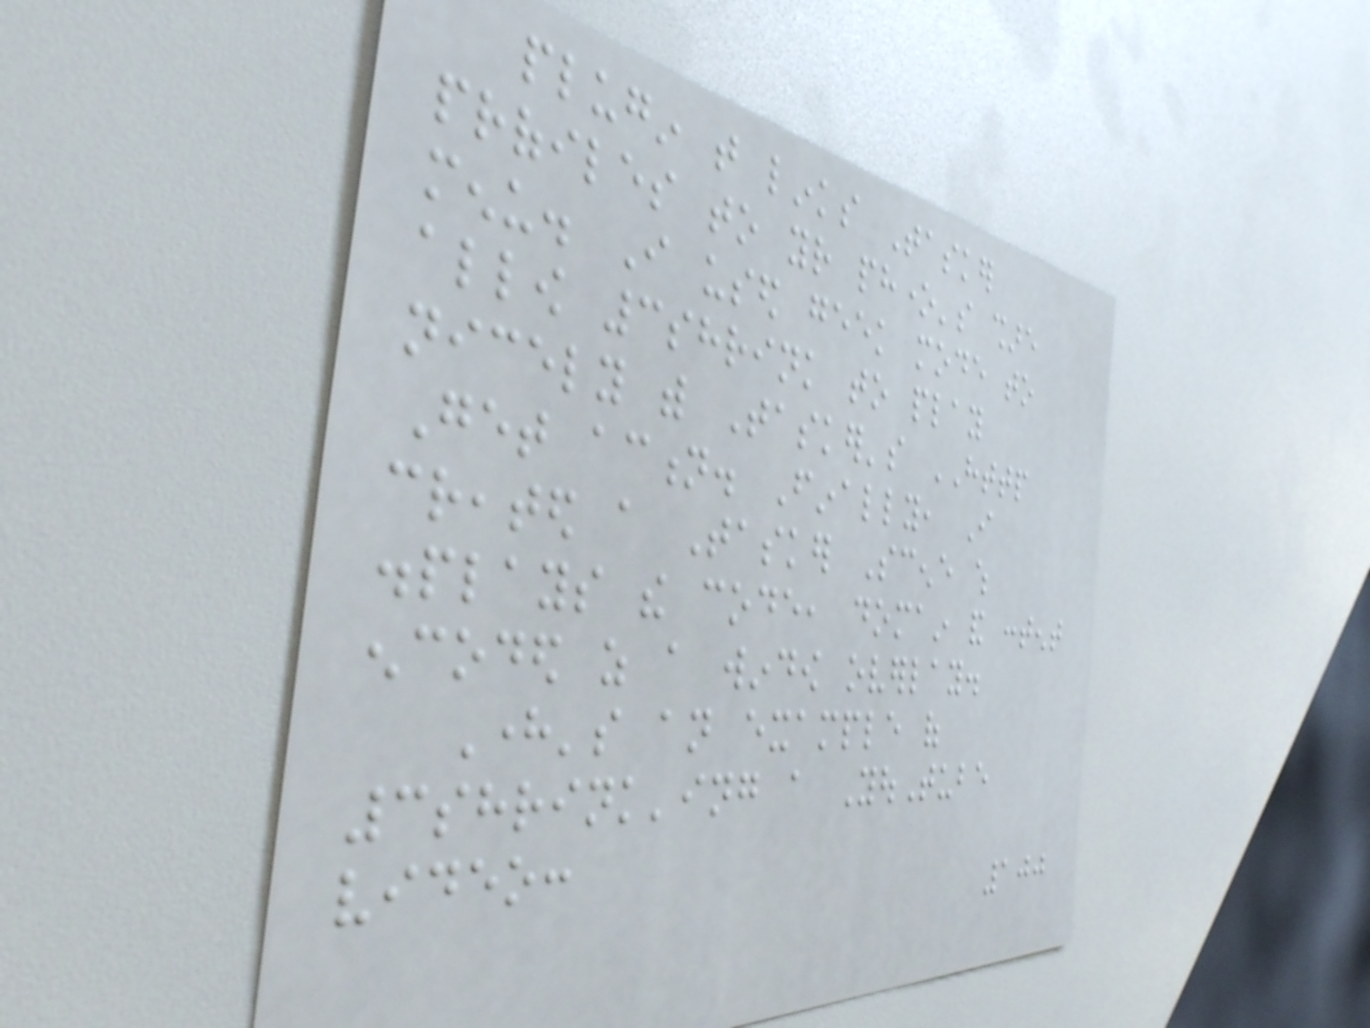plugin that links Tasker
profiles to your phone's share
menu. I used geek mode to
allow 3shrink to play
nicely with Tasker's HTTP
Get action. Finally, I
created a Tasker Scene which
displays the code, domain and content
encoded as a window overlay.
Here's an example of
3shrink'ing a YouTube
video:
100
